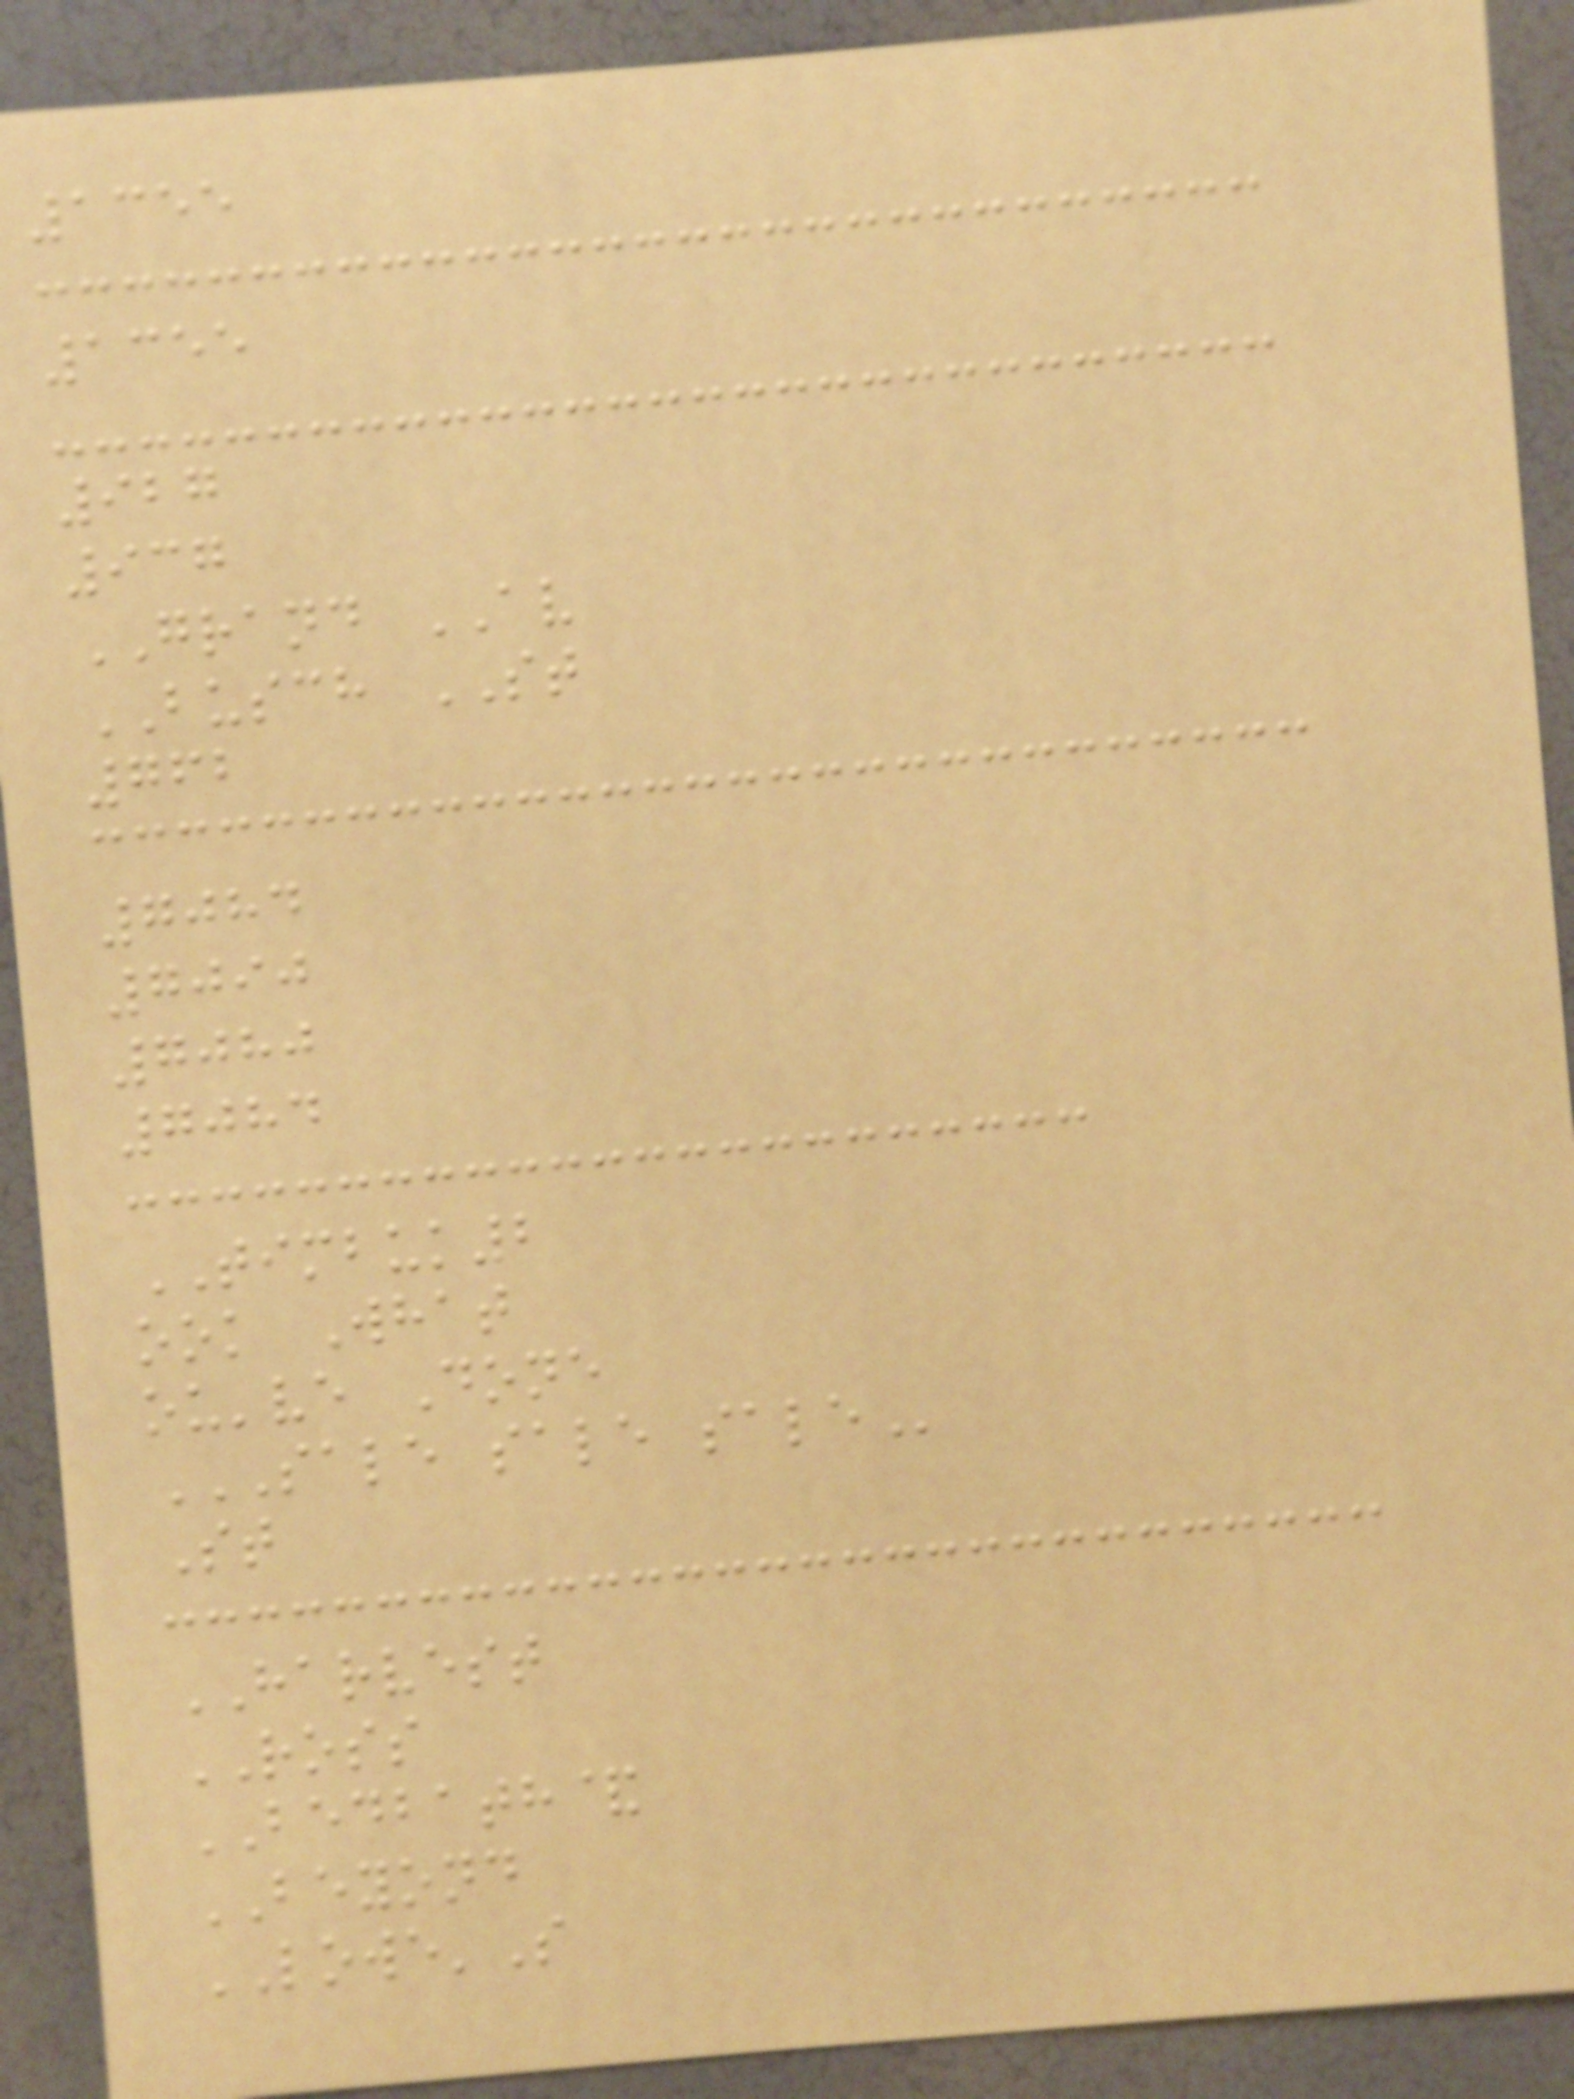1355
1355
927
937
GRAND AV
BUSCH ST
762
7084
7090
7080
7084
TIMBUK2
ook What
ou've Done
SALE SALE SALE
St
HARVEST
ROSS
BEDBATH&
BEYOND
LOWE'S
